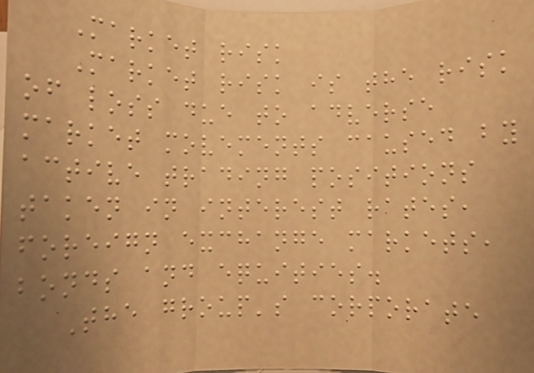Market risk
Market risk is the risk
of loss due to adverse
market movements caused by
active trading positions
taken in interest rates,
foreign exchange markets,
bonds and equities.
The group's corporate
